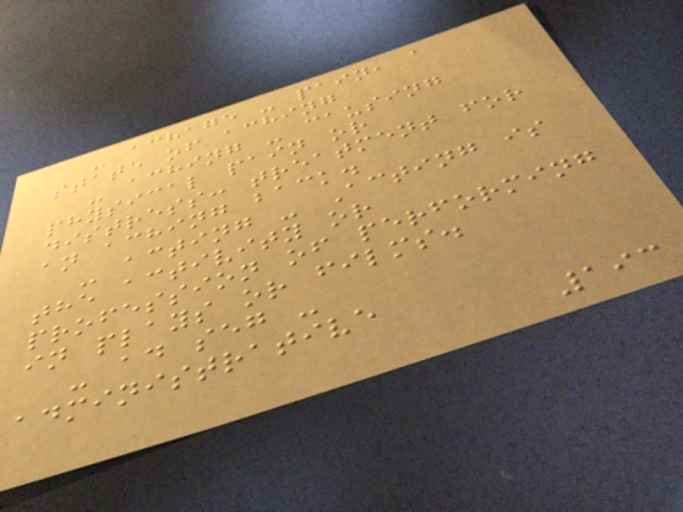- achage - pain, a
state of aching
- aching - causing
physical pain or
distress: treatment for
an aching back.
- acting - Acting is
the activity or
profession of performing
in plays or films.
- ad seg -
administrative
193
